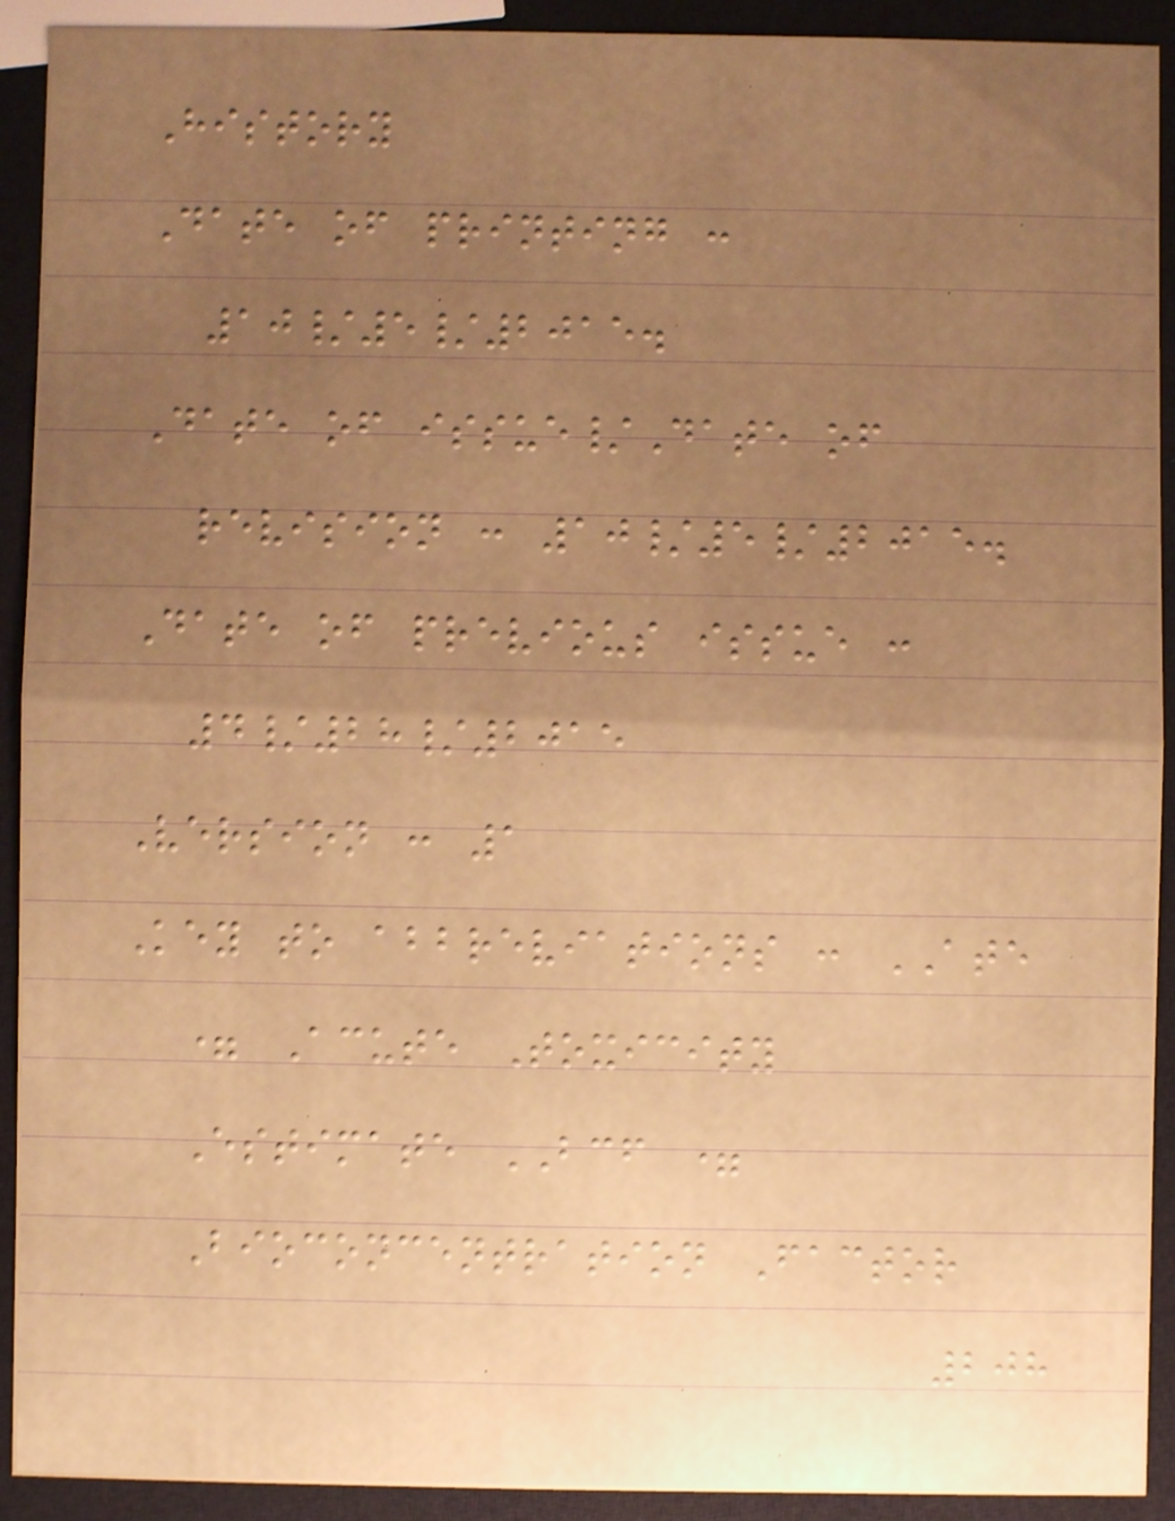History
Date of printing :
10/5/2015.
Date of issue/Date of
revision : 10/5/2015.
Date of previous issue :
4/28/2015
Version : 1
Key to abbreviations : ATE
= Acute Toxicity
Estimate BCF =
Bioconcentration Factor
208
